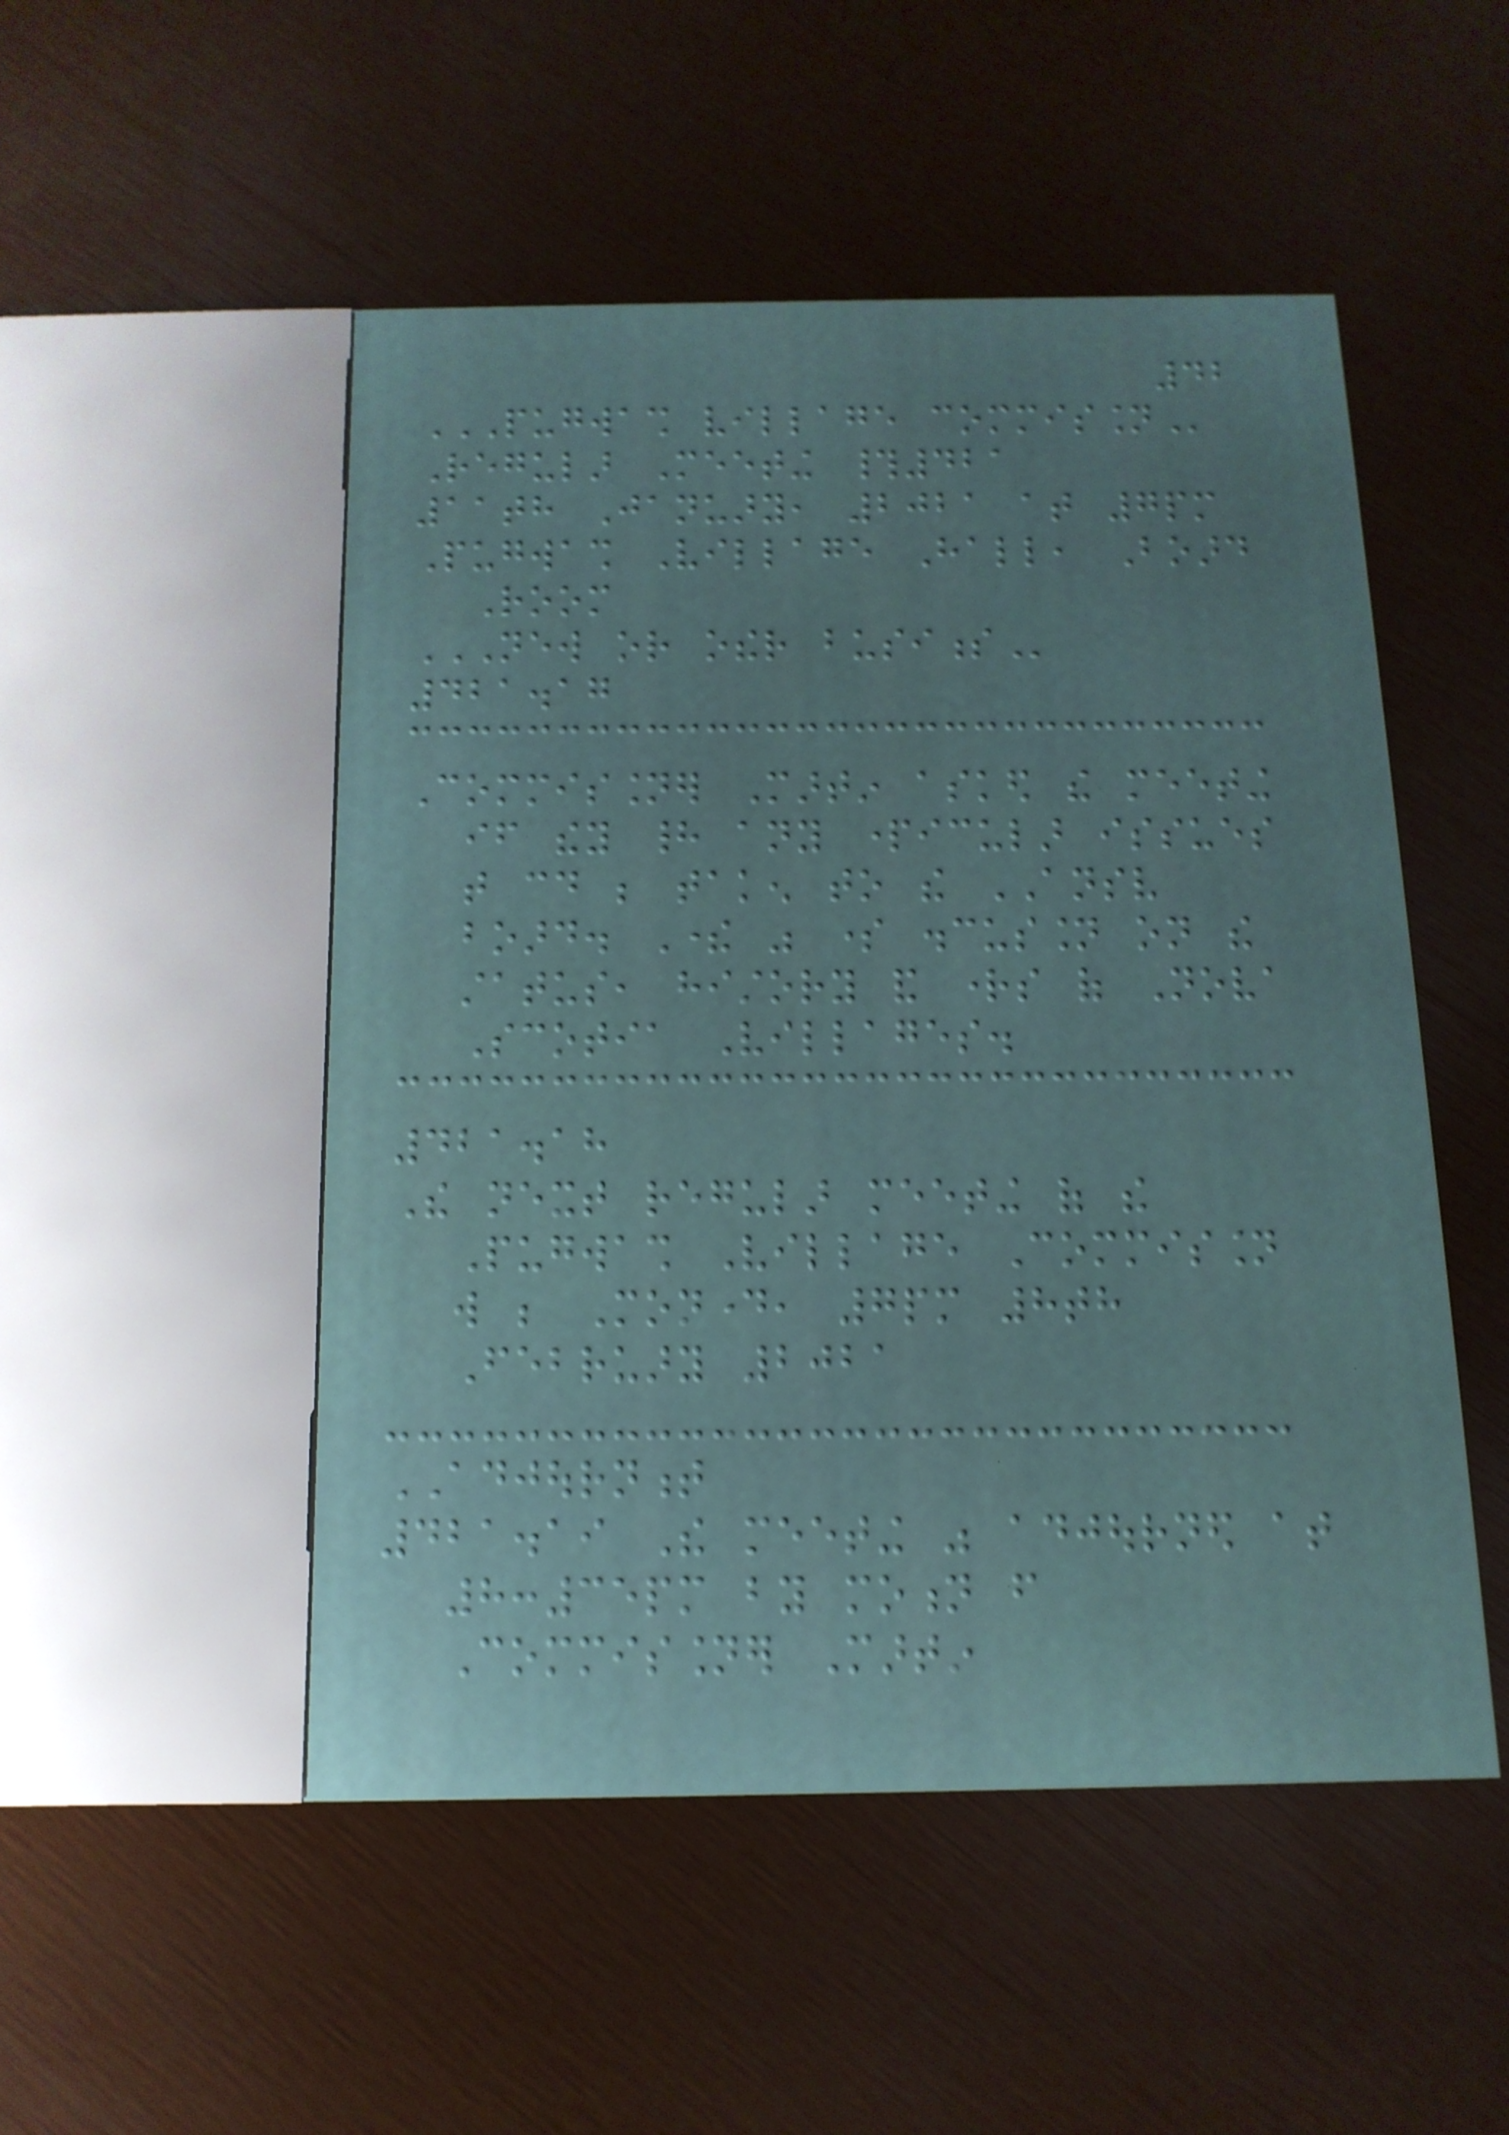42
PUGWASH VILLAGE COMMISSION
Regular Meeting #421
11th January, 2021 at 7pm
Pugwash Village Hall, Board
Room
NEW OR OTHER BUSINESS
421.17
Commissioner Martin asked the meeting
if they had any particular issues
that could be taken to the ANSV
board. There was some discussion on the
status, history and rights of Nova
Scotia Villages.
421.18
The next regular meeting of the
Pugwash Village Commission
will be Monday, 7pm 8th
February 2021
ADJOURNMENT
421.19 The meeting was adjourned at
8:35pm by motion from
Commissioner Martin
